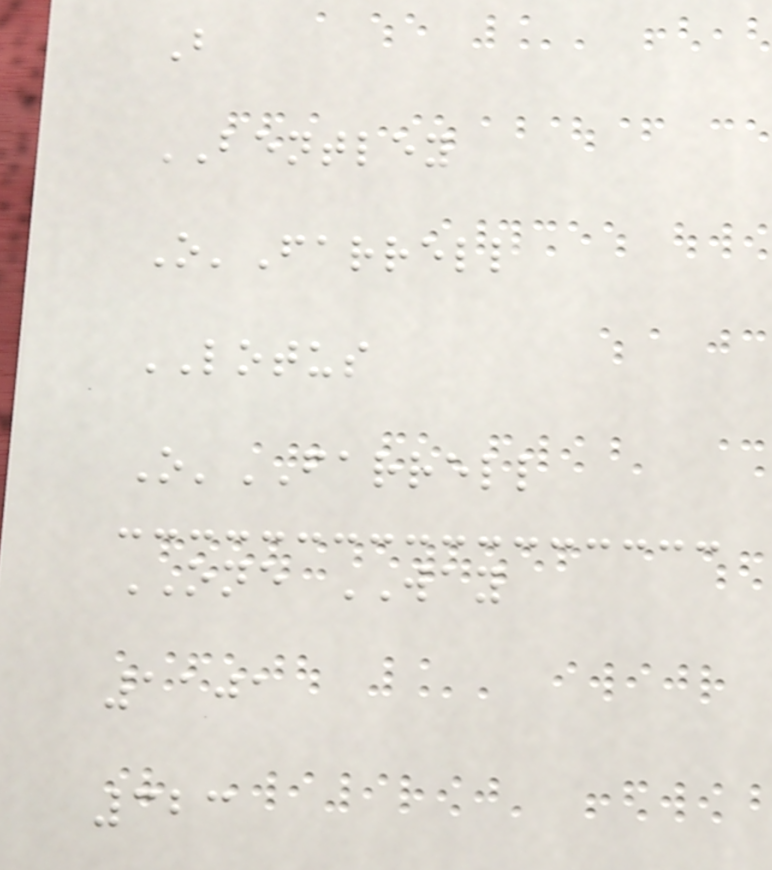B
BENTLEY
O'Farrell
LOTUS
O'FARRELL
ONE WAY
1101
323
